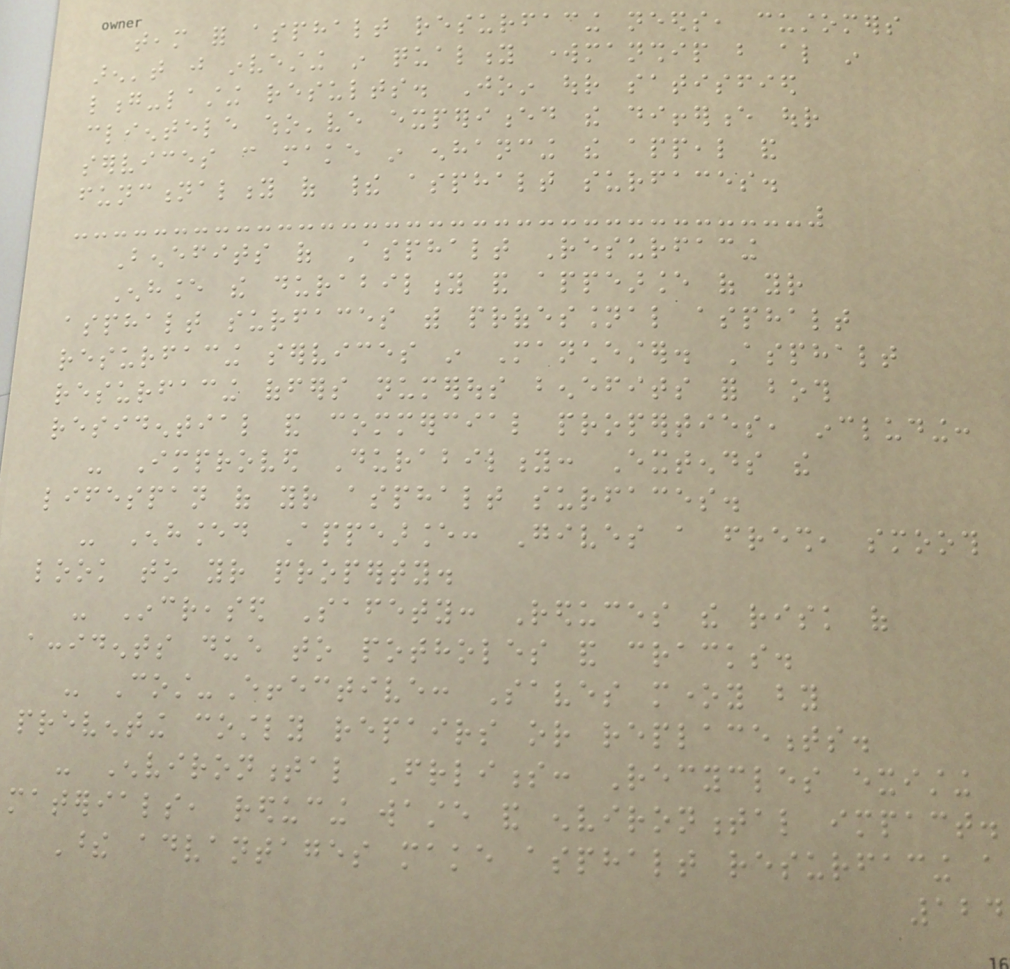team for asphalt resurfacing needs, customers
aren't just investing in quality workmanship but also in
long-lasting results. Join our satisfied
clientele who've experienced the difference our
services can make in enhancing the appeal and
functionality of their asphalt surfaces.
Benefits of Asphalt Resurfacing
Enhance the durability and appearance of your
asphalt surfaces with professional asphalt
resurfacing services in Manchester. Asphalt
resurfacing offers numerous benefits for both
residential and commercial properties, including:
- Improved Durability: Extends the
lifespan of your asphalt surfaces.
- Enhanced Appearance: Gives a fresh, smooth
look to your property.
- Increased Safety: Reduces the risk of
accidents due to potholes and cracks.
- Cost-Effective: Saves money by
preventing costly repairs or replacements.
- Environmental Friendliness: Recycles existing
materials, reducing waste and environmental impact.
These advantages make asphalt resurfacing a
124
